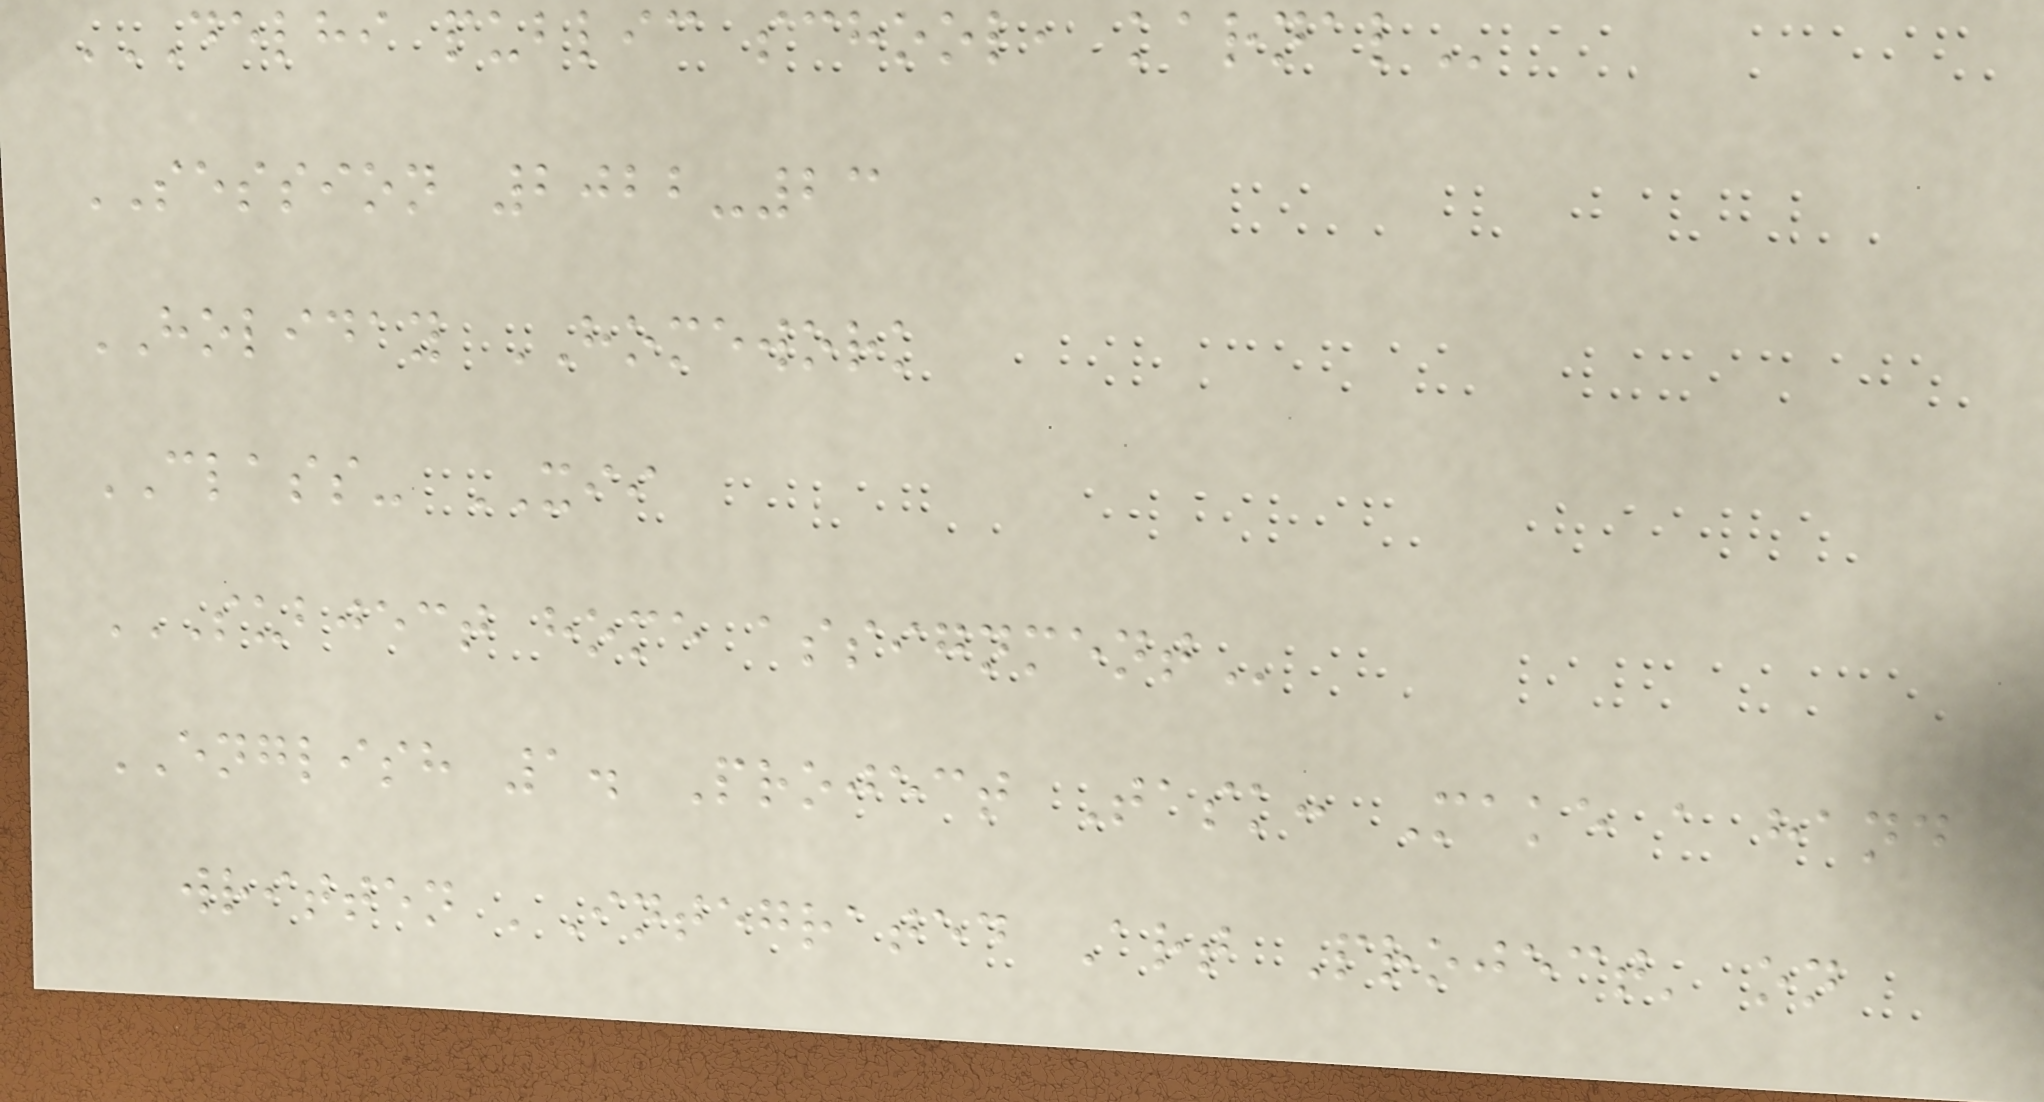DELHI PUBLIC SCHOOL, KARNAL
SESSION 2022-23
HOLIDAY HOMEWORK
CLASS- XII
SUBJECT HOME ASSIGNMENT
ENGLISH 1. Project Task: Make a hand
written 'Integrated Art Project' on
